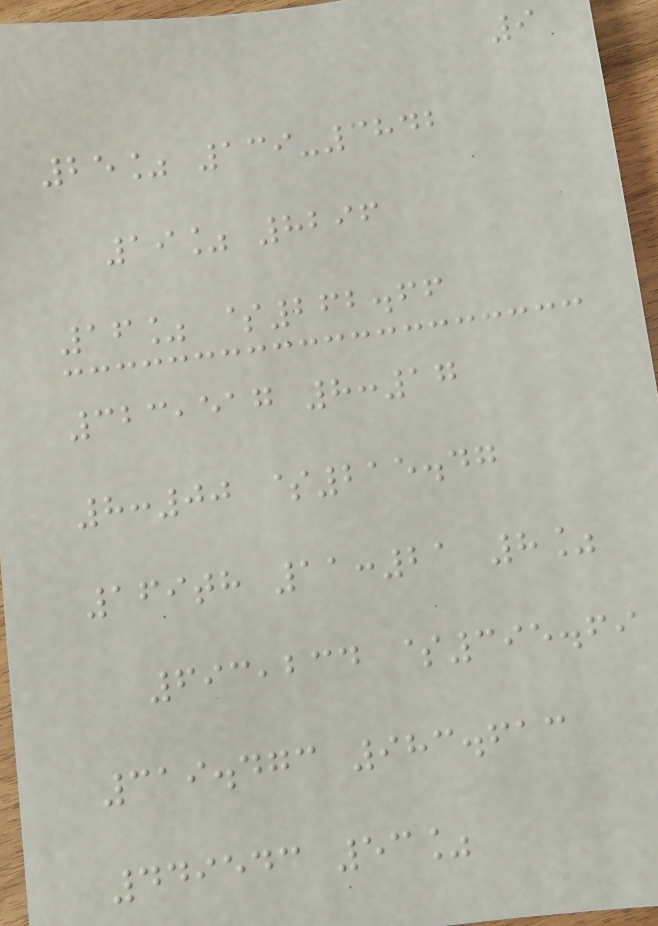9
25% 139-3842
19% 8296
16% $262.66
323,517 8:17
8:00 $215.47
169th 11:21 8%
693,234 $395.69
319.473 983.613
449543 53%
